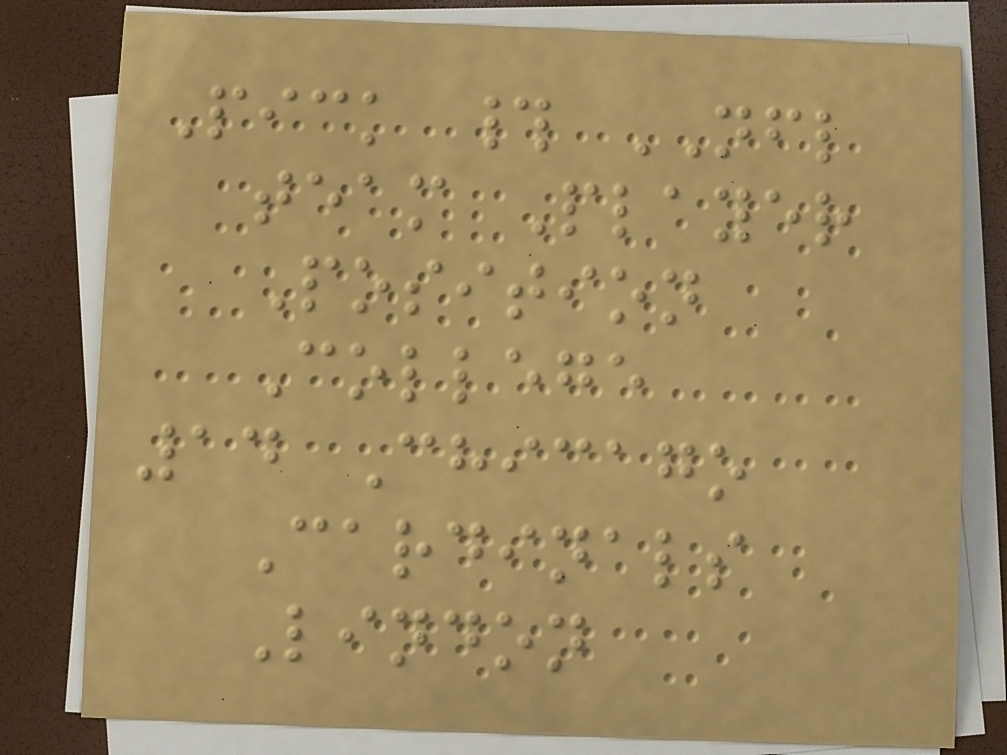Pick # NFL
team Player
Position
College
14 Chicago
Cardinals
Lindon
